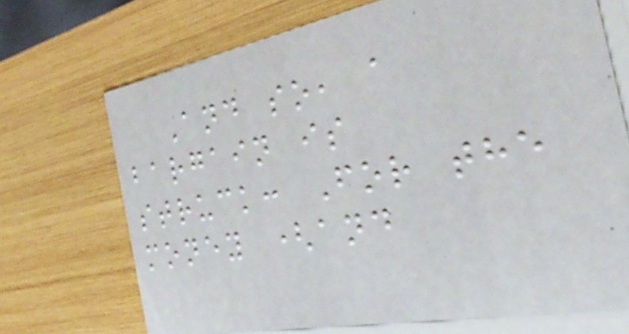And so, a
bargain is
struck: For the
money (and
